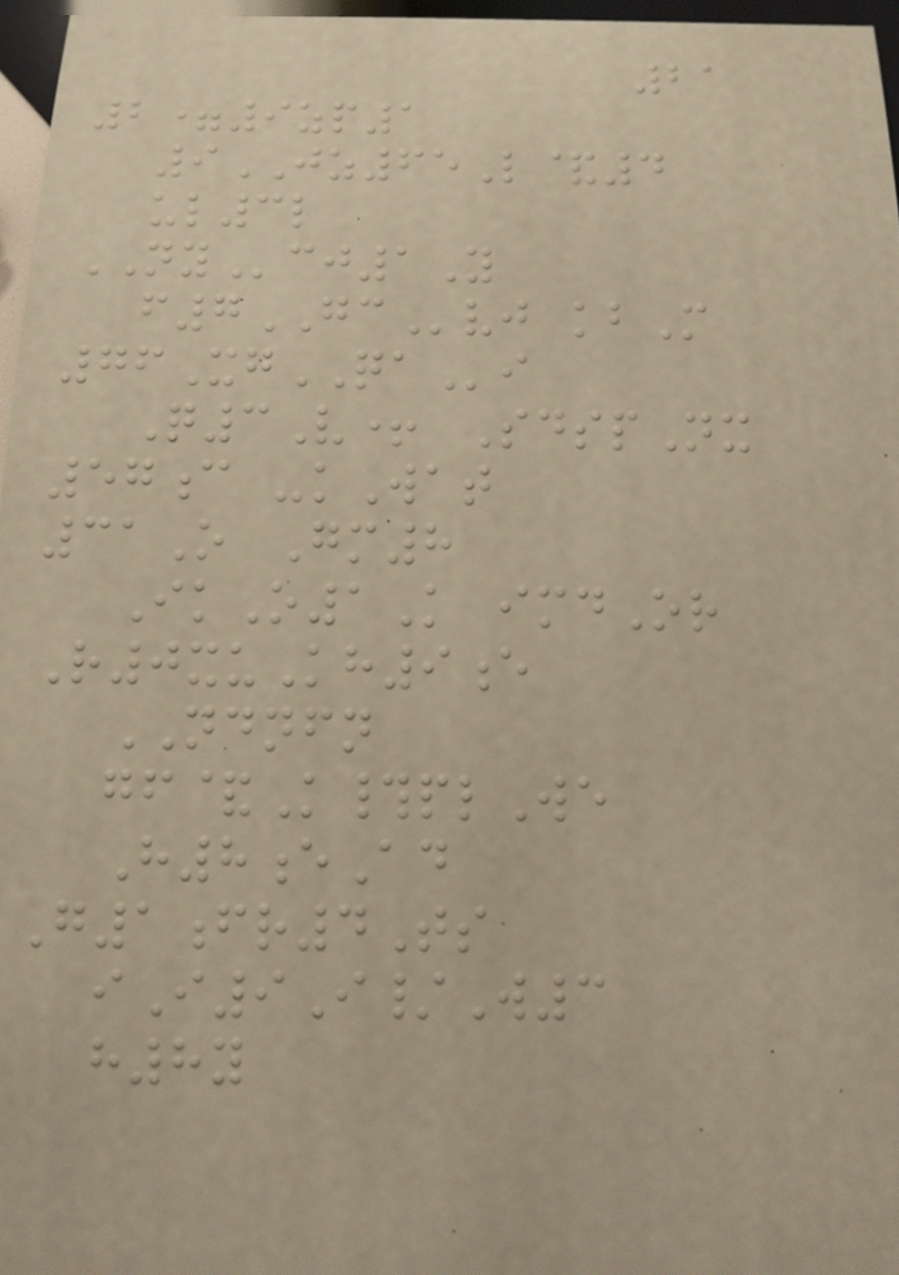21
2=9zp1
9JZ65L&4
ul3l
NYcj1Y
f7GCvj kbM
76XgQAi
Q3V+ SdspNx
57c -kWat
31O Gm8
IkO1K imdOr
R0xuKh9e
NDNFN
gf&K#plWe
H8eAd
G1fr4Ts
iI9I/W3
h8y
